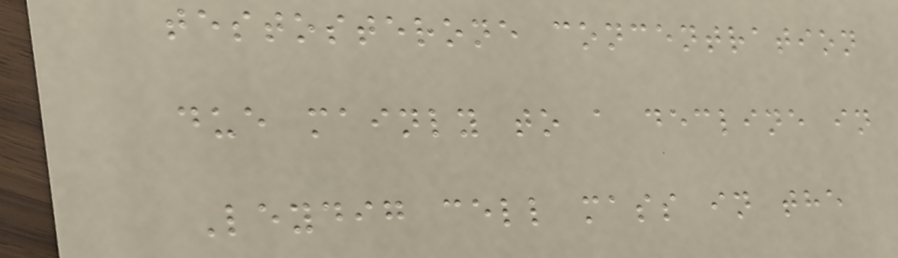testosterone concentration
due mainly to a decline in
Leydig cell mass in the
